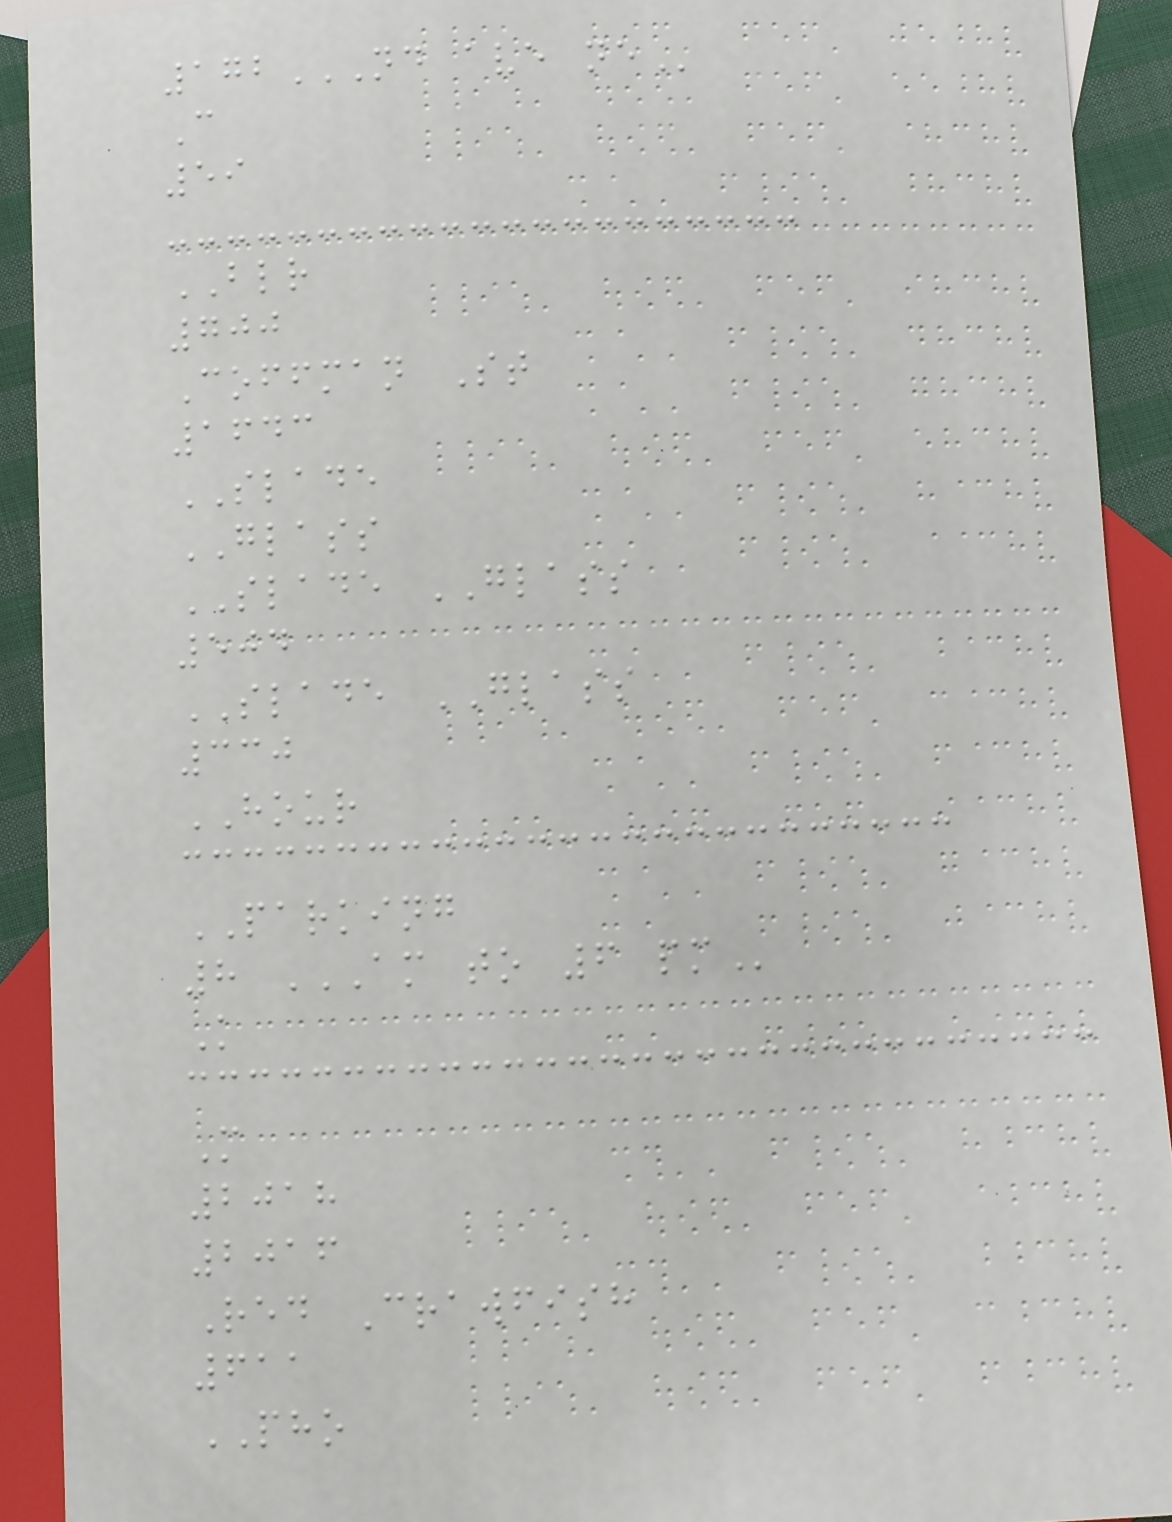172ND AVE NE
C
59
BLR
700
Coffman St
1643
SLADE
GLASS
SLADE GLASS
504
SLADE GLASS
330
HOUR
PARKING
8 AM TO 6 PM
K
M
2018
2016
Red Crawfish
611
PHO
